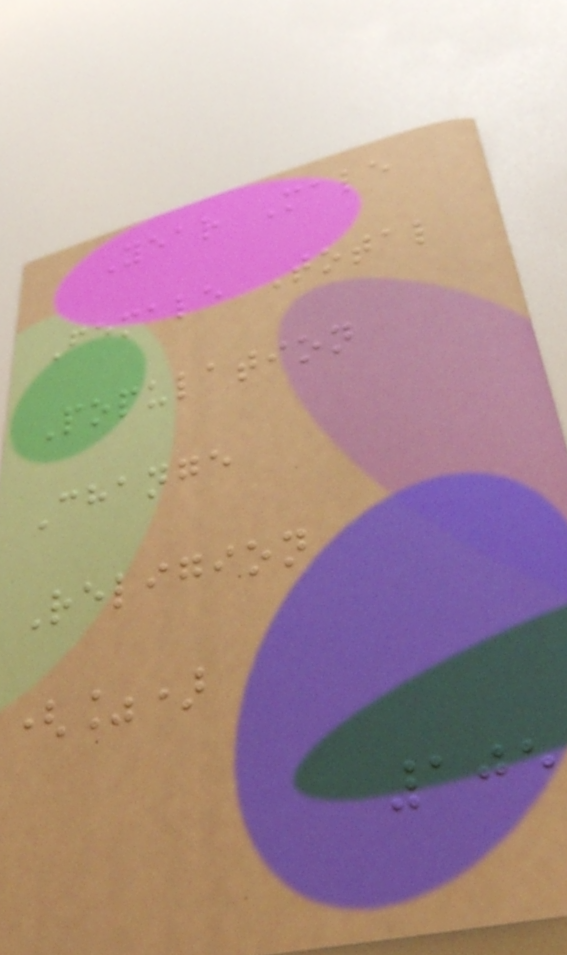Year Male
Female Total
Population
Change
Religion
(%)
105
